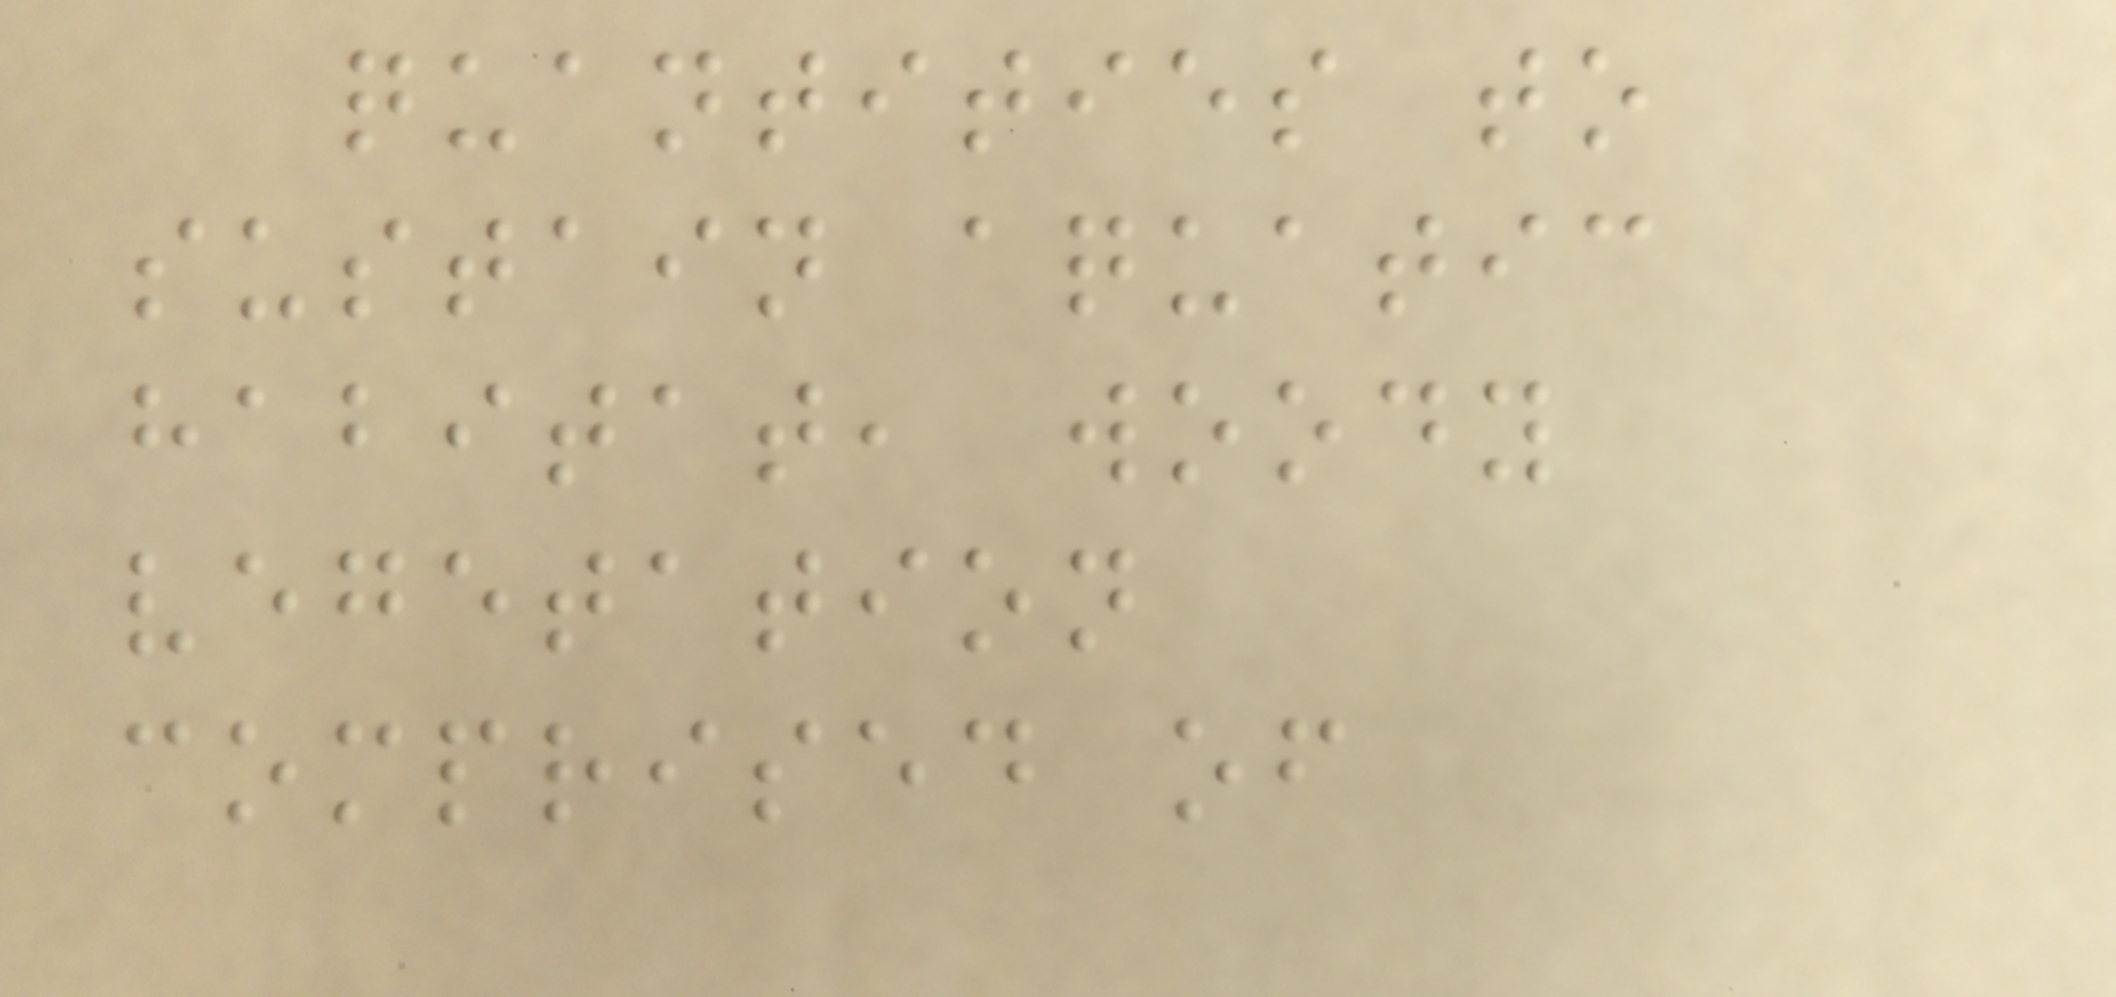quantities to
sustain aquatic
habitat, woody
vegetation
comprised of
